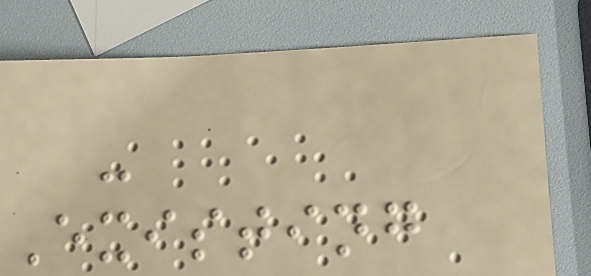-
Existing
